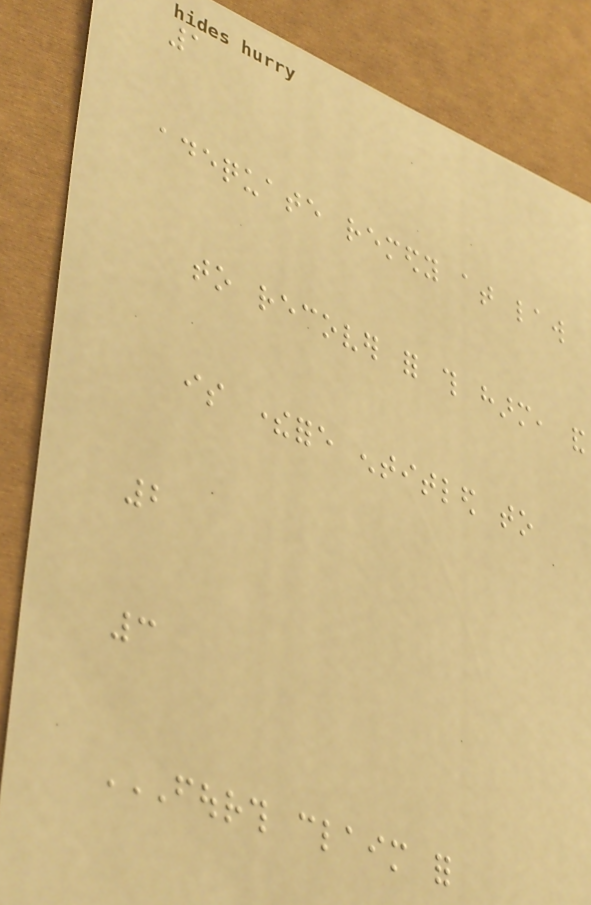1
adequate remedy at law
to recover for this harm, and
is therefore entitled to
2
3
FOURTH CLAIM FOR
